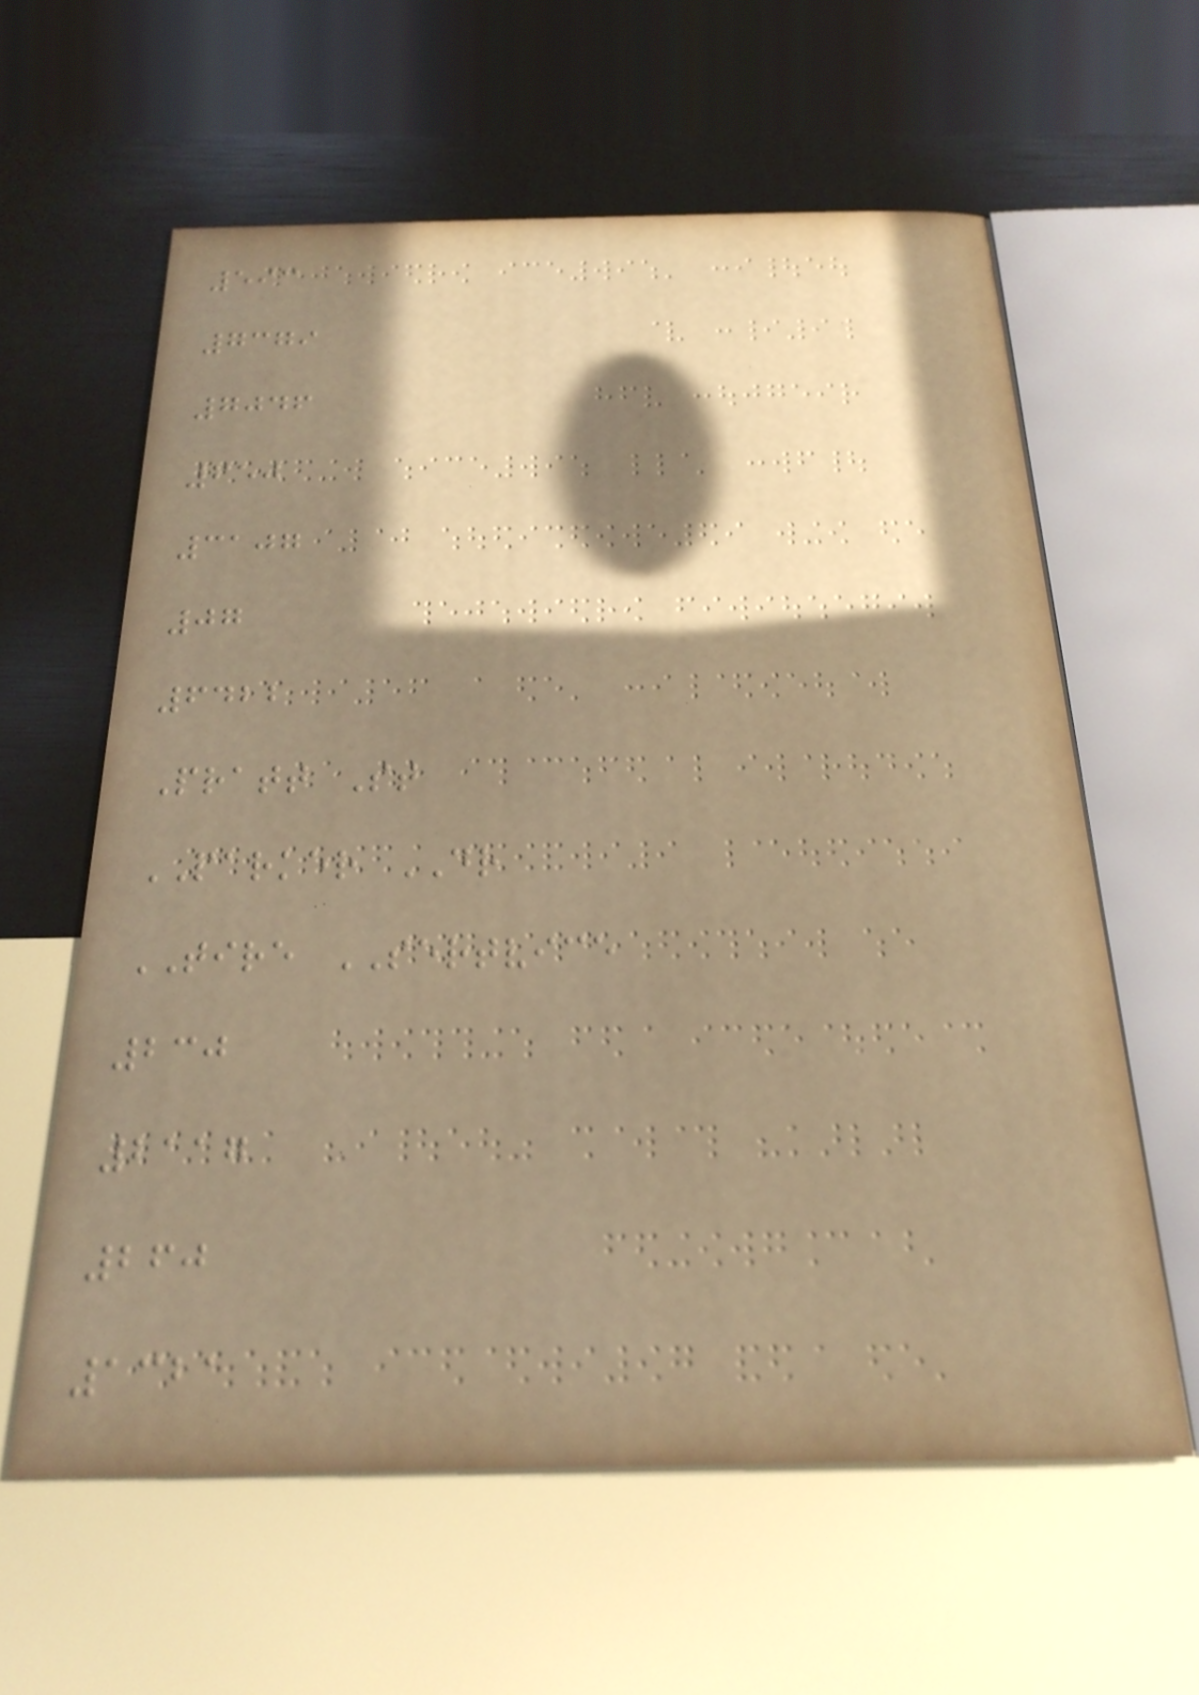593
7379
7046
650
3107
07
6422
Pratt St
PARKER DR
TIRE SERTVICE
230
2117
260
1321
